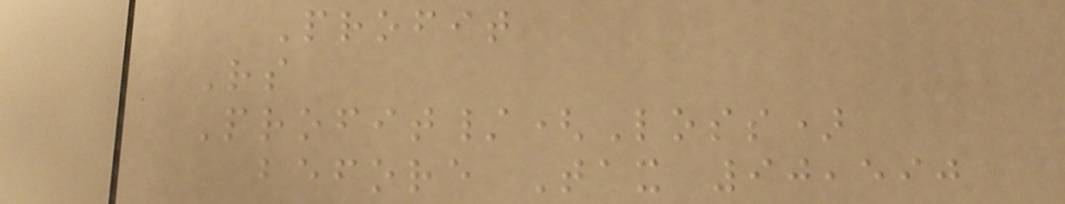Profit
Rs
Profit/(Loss)
before Tax 90,590
